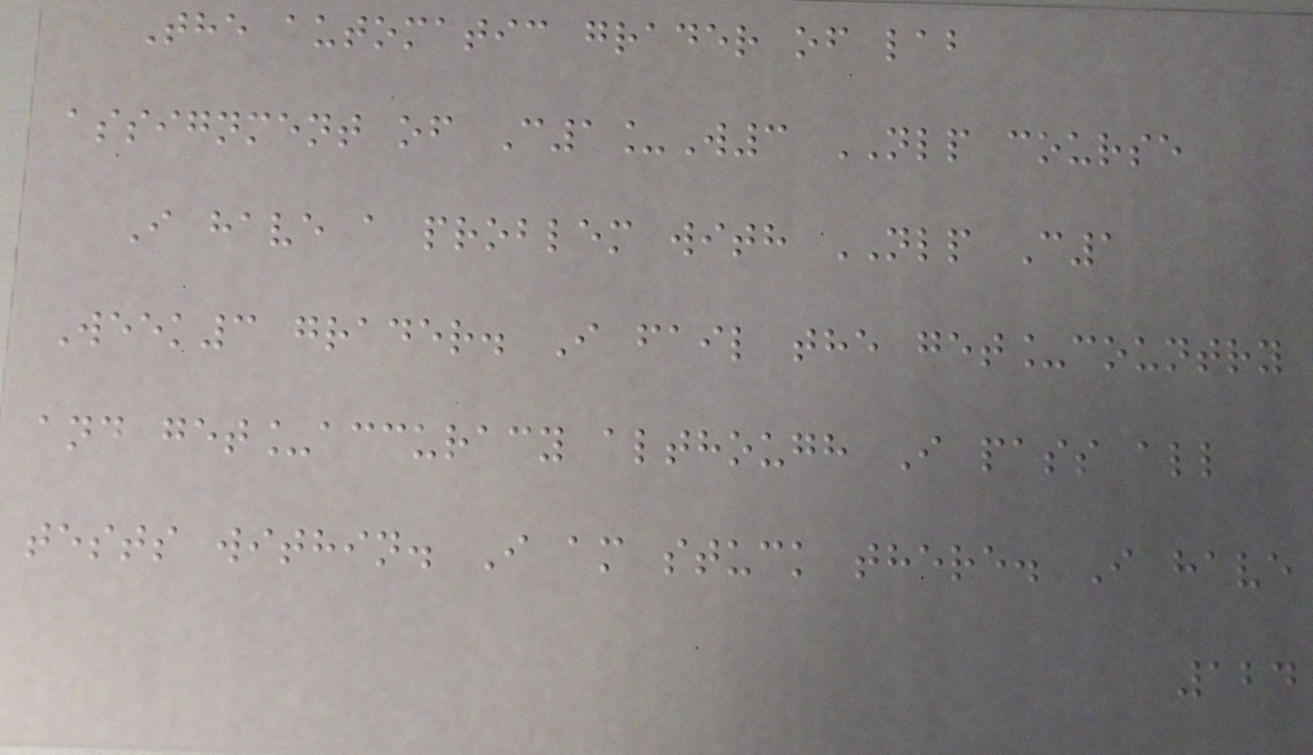The automatic grader of lab
assignment of C1_W3 NLP course
I have a problem with NLP C1
Week3 grader. I fail the get_country
and get_accuracy although I pass all
tests within. I am stuck there. I have
124
